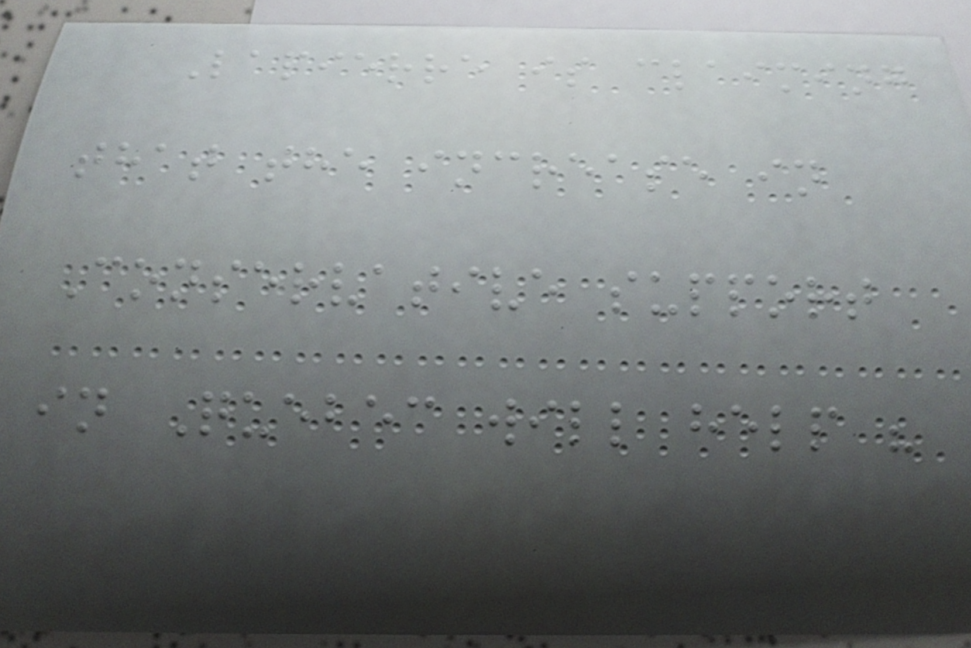Lapierre is claiming
that the increase in
Conservative support
in Quebec will help "
